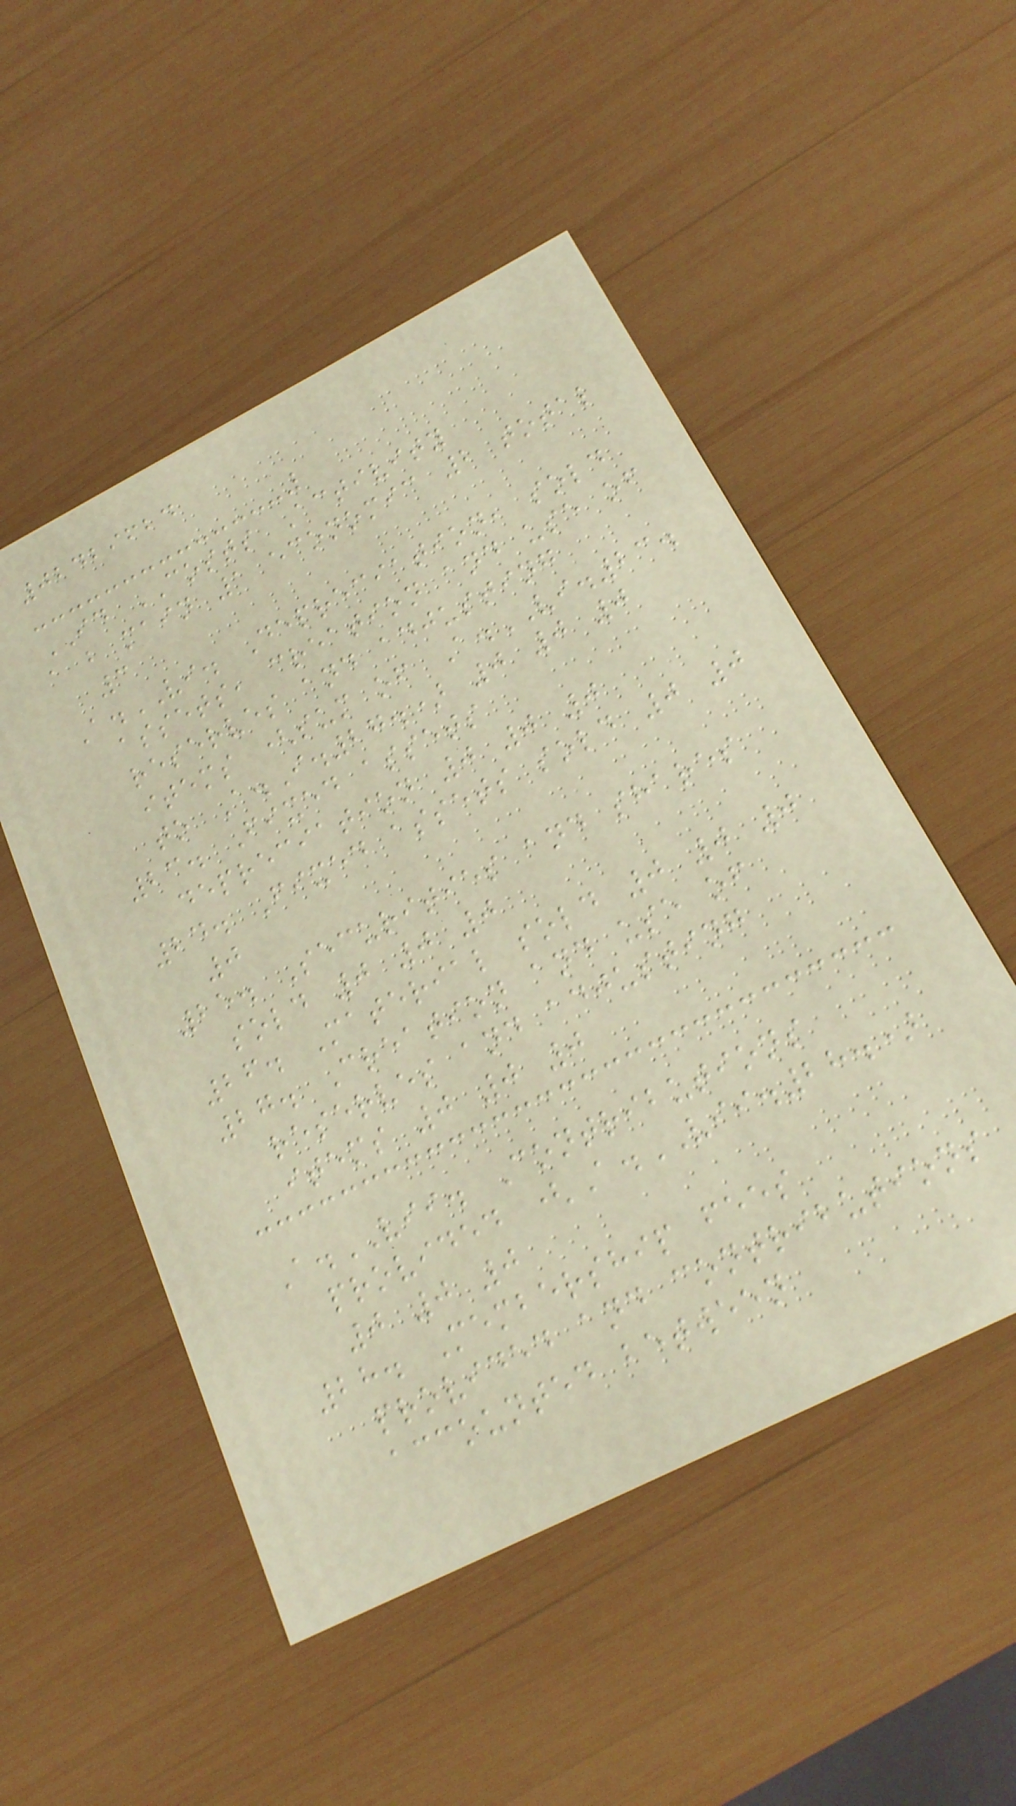02429624
ID COSTS Activity
a b main 1 economic 2 total
3
A.VI. Depreciation, sold
assets, creation and use of
reserves and adjusting
items (sum of A.VI.23.
to A.I.27.) 0 0 0
23. Fixed assets
depreciation 0 0 0
24. Fixed assets sold 0 0
0
25. Securities and shares
sold 0 0 0
26. Material sold 0 0 0
27. Creation and use of
reserves and adjusting
items 0 0 0
A.VII. Contributions
provided (A.VII.28.)
0 0 0
28. Membership fees
provided and contributions
accounted between
